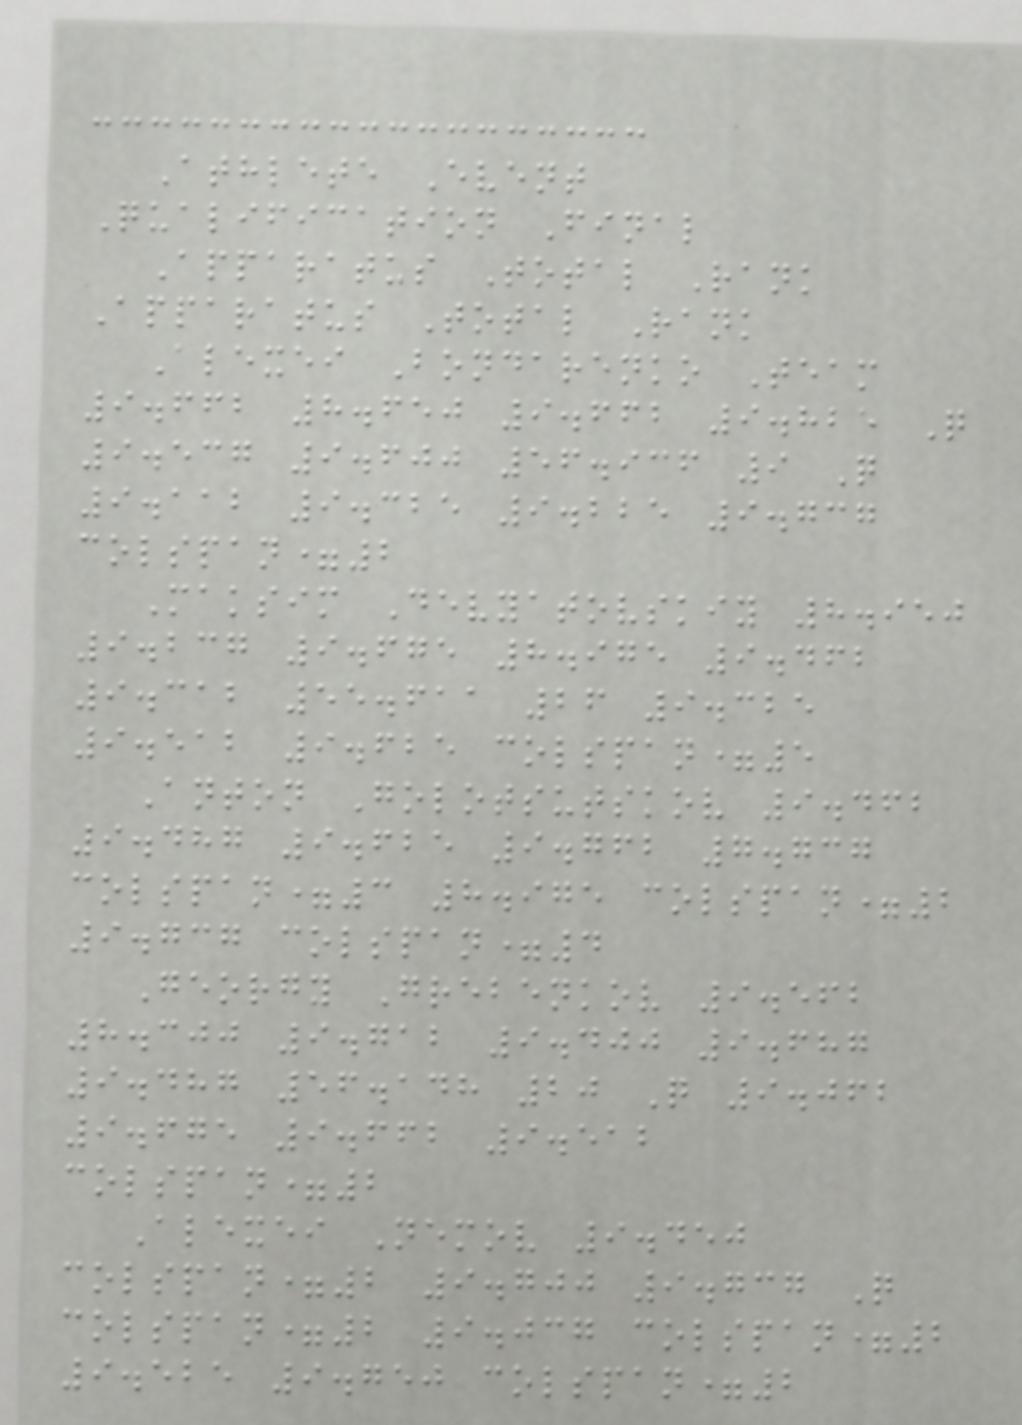Athlete Event
Qualification Final
Apparatus Total Rank
Apparatus Total Rank
Alexei Bondarenko Team
9.662 8.650 9.662 9.825 Q
9.537 9.600 56.936 9 Q
9.112 9.325 9.225 9.737
colspan=2
Maksim Devyatovskiy 8.950
9.237 9.675 8.975 9.462
9.312 55.611 26 9.325
9.512 9.625 colspan=5
Anton Golotsutskov 9.462
9.487 9.625 9.762 7.737
colspan=3 8.975 colspan=2
9.737 colspan=4
Georgy Grebenkov 9.562
8.300 9.712 9.400 9.687
9.487 56.148 20 Q 9.062
9.675 9.662 9.512
colspan=2
Alexei Nemov 9.450
colspan=2 9.700 9.737 Q
colspan=2 9.037 colspan=2
9.525 9.750 colspan=2
